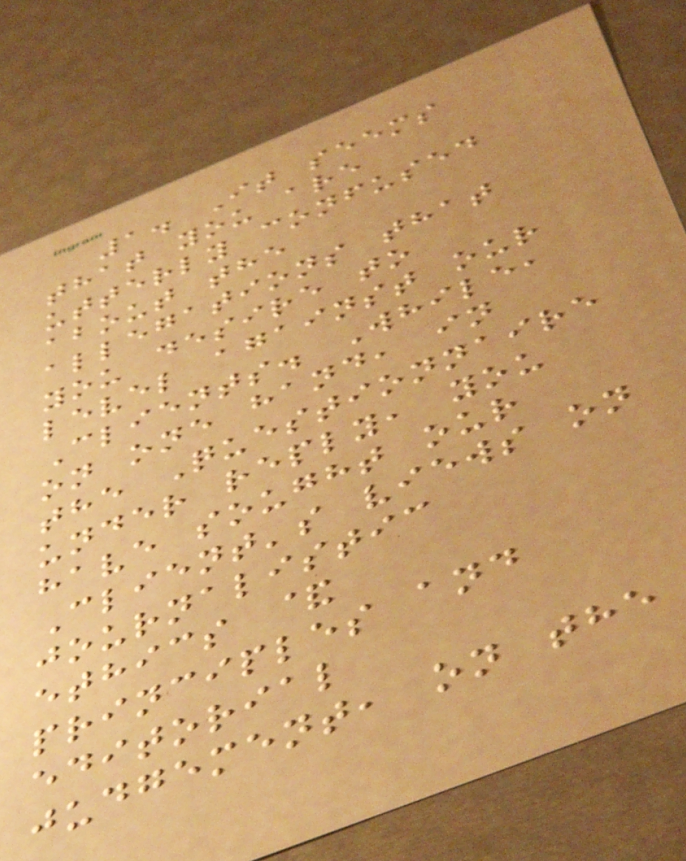1. It seems
that you are
utterly confused
about the
allegations that
you desire to
level against our
Clients. While,
on one hand, in
the Questionnaire
under reply, you
have sought our
Client's views on
journalistic
ethics &
principles and
editorial
judgement, on the
